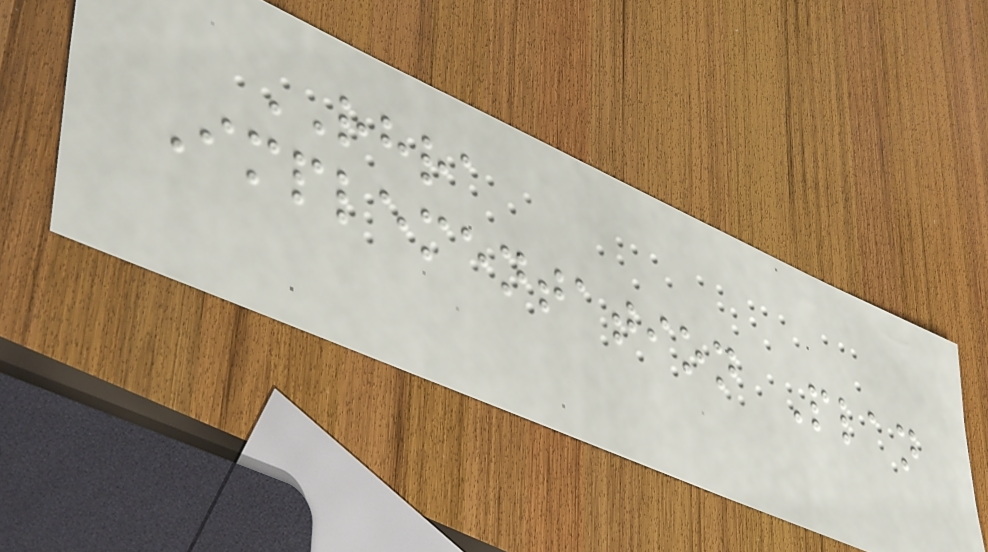RHRA
Implementation Plan
